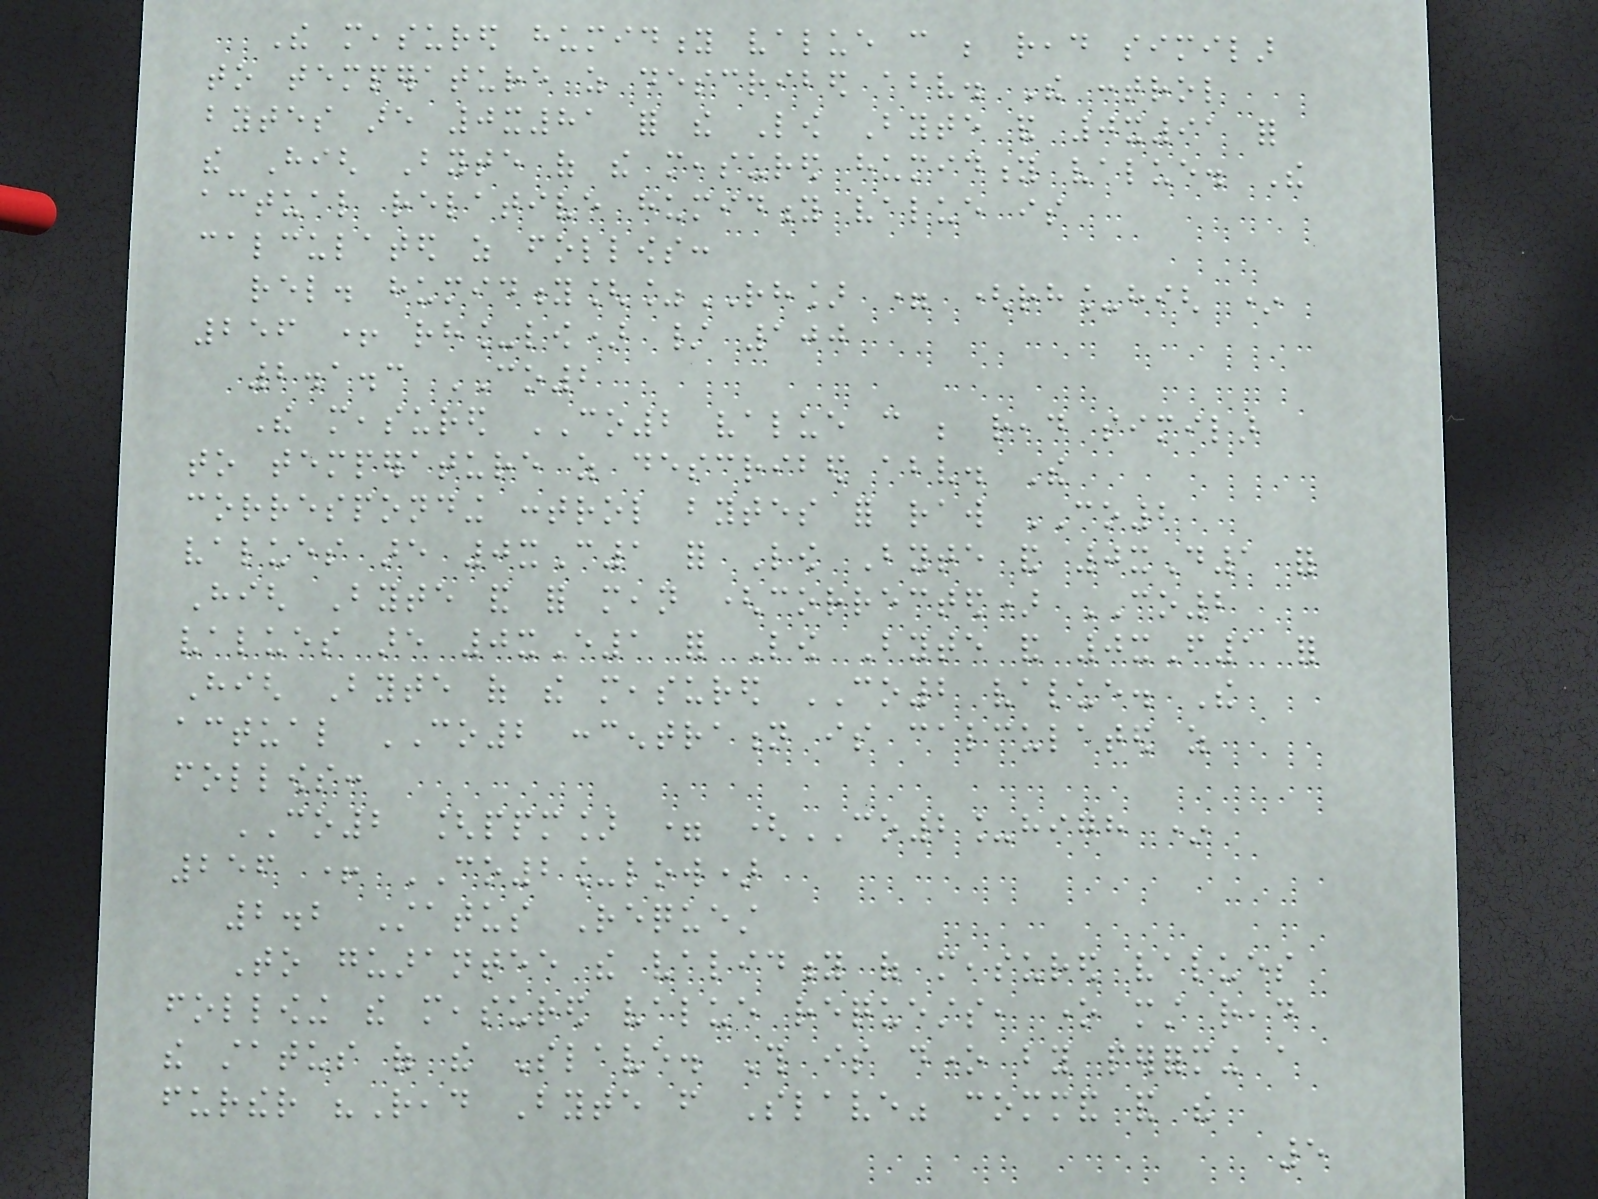The measured humidity value can be read similar
to temperature as described above. The control
bytes are 0x81 for the Low Byte and 0x91 for
the High Byte of the measured humidity value. The
actual relative humidity value is
calculated as follows:
rel. humidity[%RH] = (rh_high *
256 + rh_low) / 100
2.1.3 CO2
The measured CO2 value can be read similar
to temperature as described above. The
corresponding control bytes for raw CO2
values are 0xC1 for Low Byte and 0xD1 for
High Byte and for mean (corrected) CO2
values are 0xE1 for Low Byte and 0xF1 for
High Byte of the measured CO2 value. The
actual CO2 concentration is calculated as
follows:
CO2 [ppm] = (CO2_high *
256 + CO2_low)
2.2 Status Request
To guarantee the validity of measured values
following the measured value requests, one must read
the status of the Slave. This is done by performing a
further "Read Byte from Slave" command and the
5
